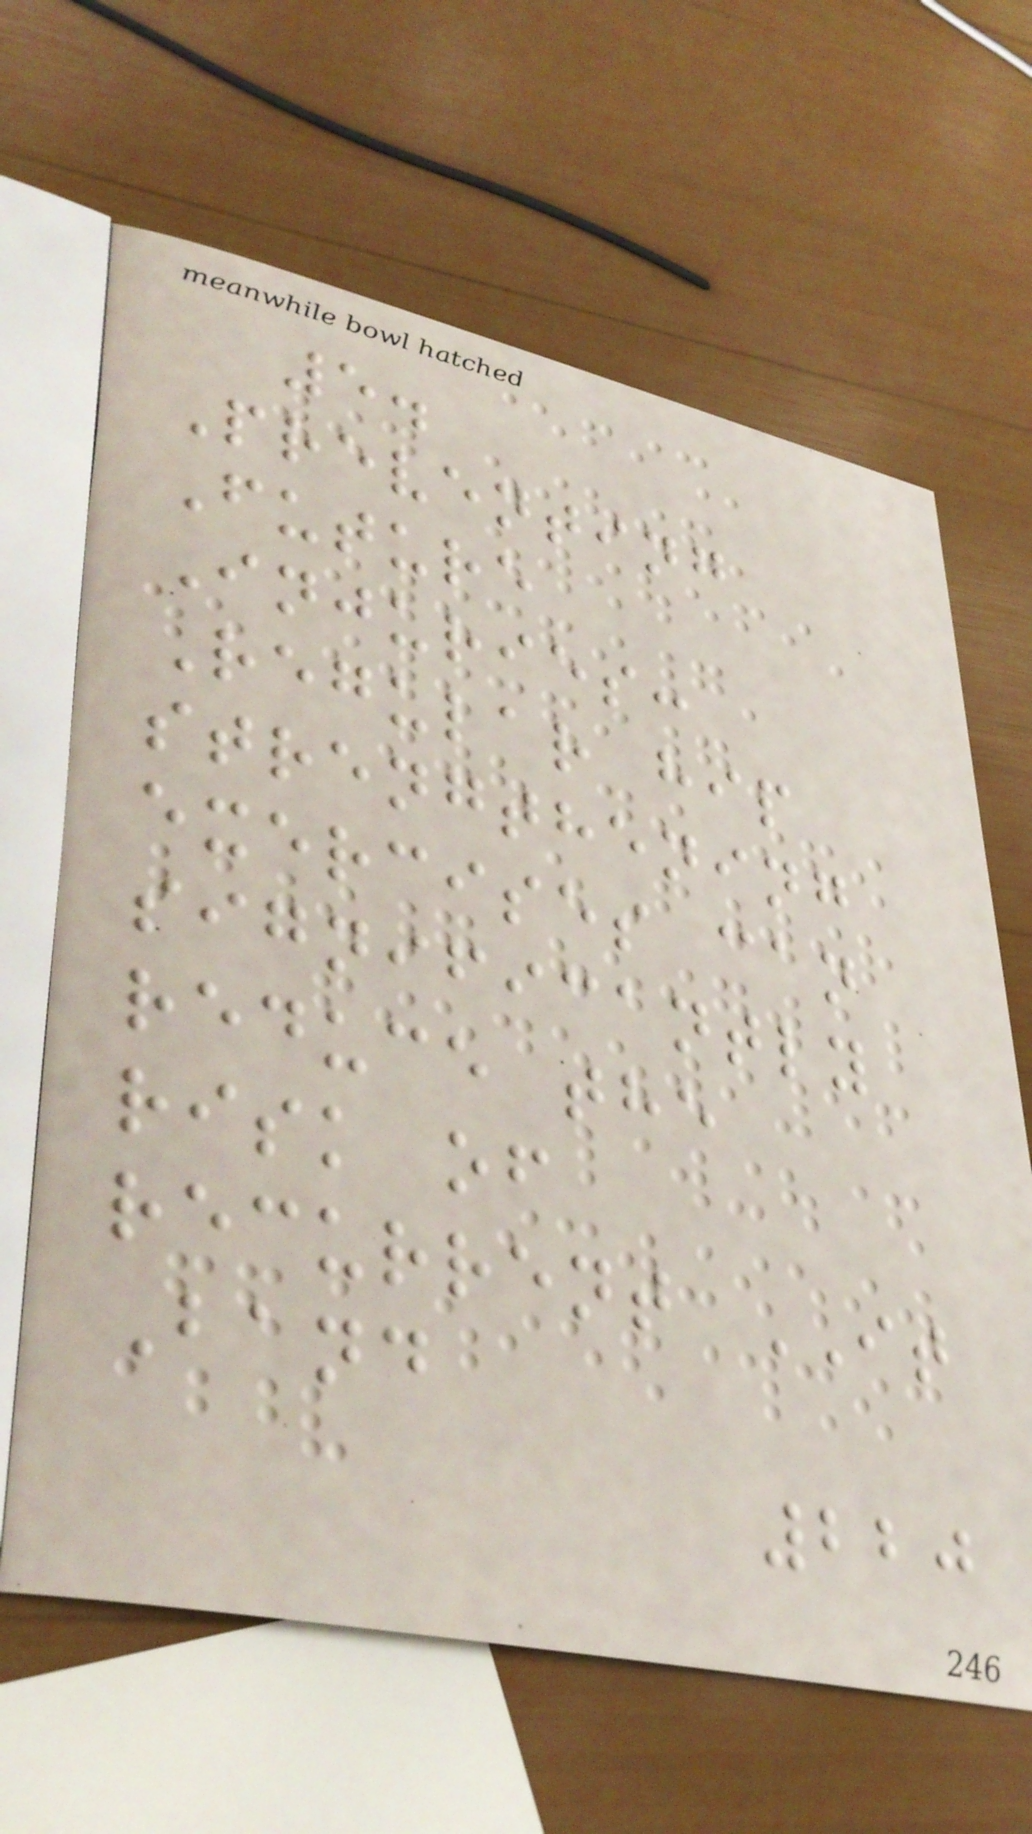5.
Preventing
Future
Injuries:
Regular hip
strengthening
exercises can
significantly
reduce the
risk of
recurrent IT
Band
220
